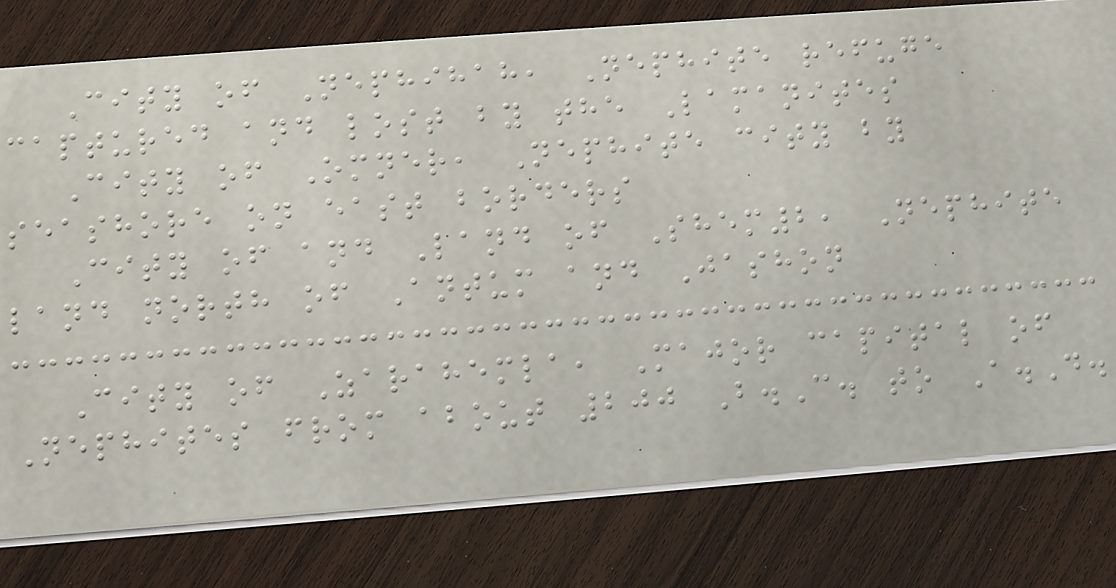City of Nephihah, Nephite refuge
captured and lost by the Lamanites
City of Omner, Nephite city by
seashore on east borders
City of and Land of Shem2, Nephite
land north of Antum and Jashon
City of Zarahemla, Major capital of
Nephites from about 200 B.C. to A.D.
